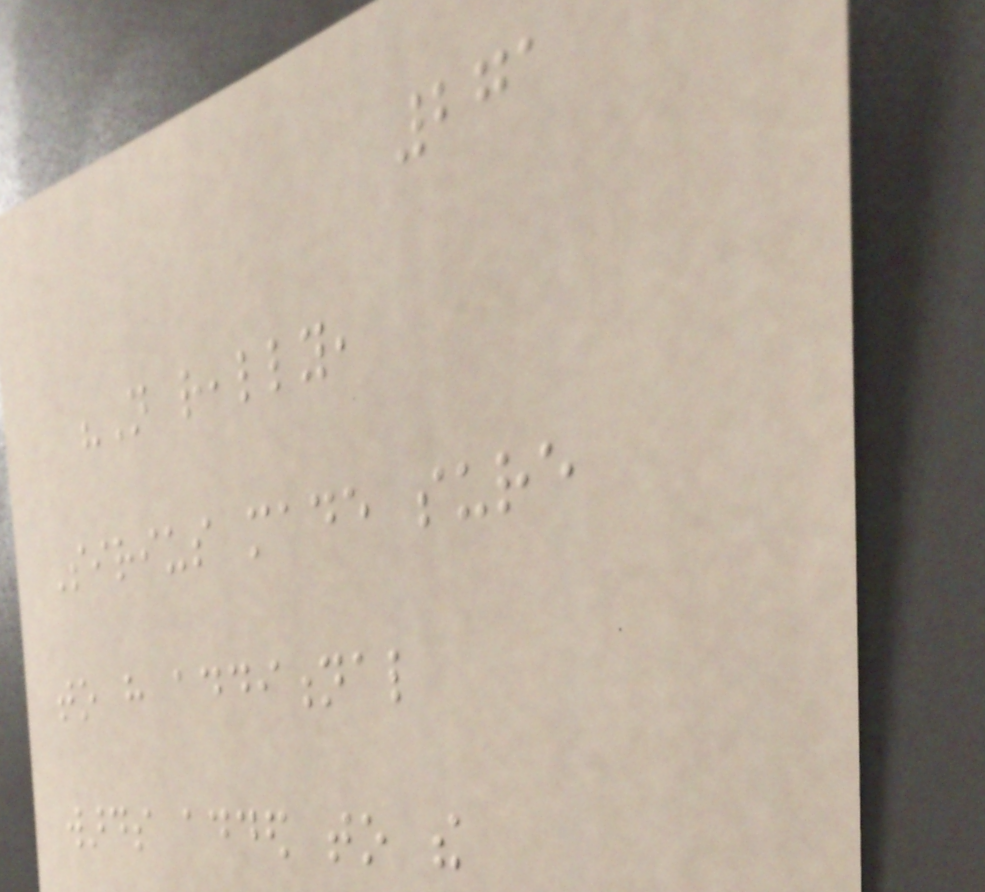271
"Not really,
Sirius made sure
to have additional
wards added to the
